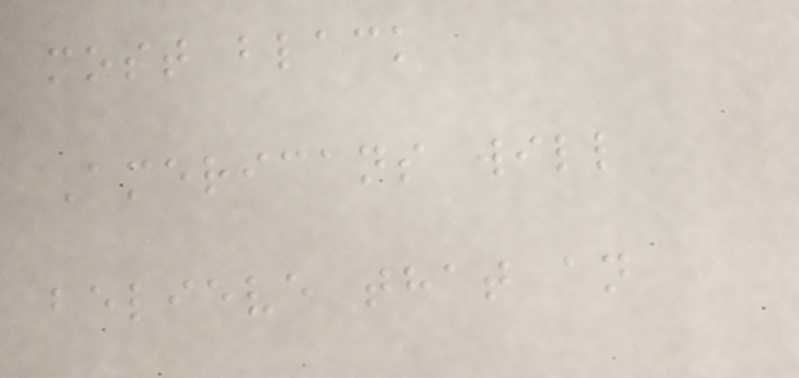most black
Americans will
believe that an
